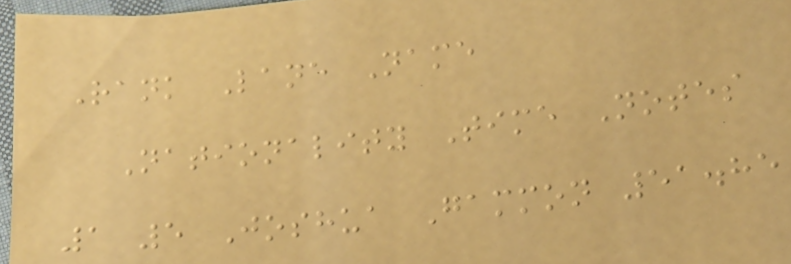Rank Lane Name
Nationality Time Notes
1 5 Joshua Gammon 51.85
